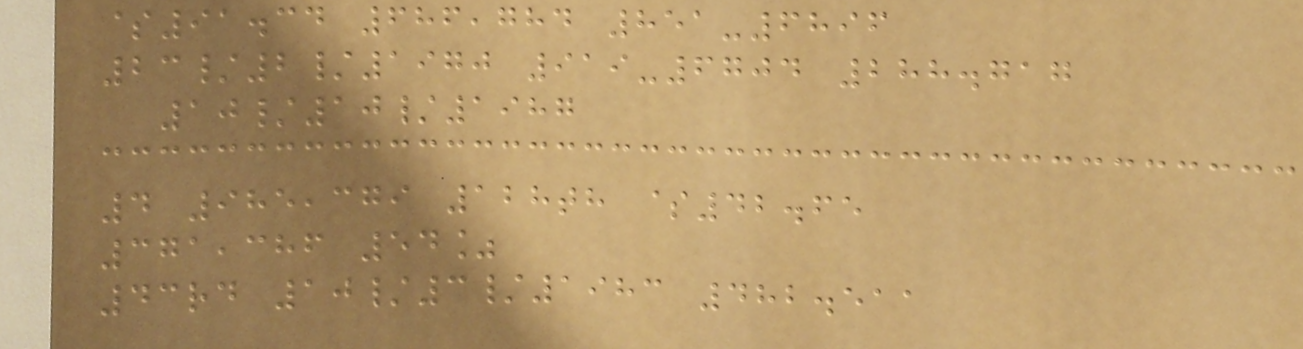$91.34 686,784 851-6896
23/2/1970 919-6704 288.717
10/10/1987
4 985,379 128th $42.65
371,386 54%
43rd 10/3/1983 482.511
